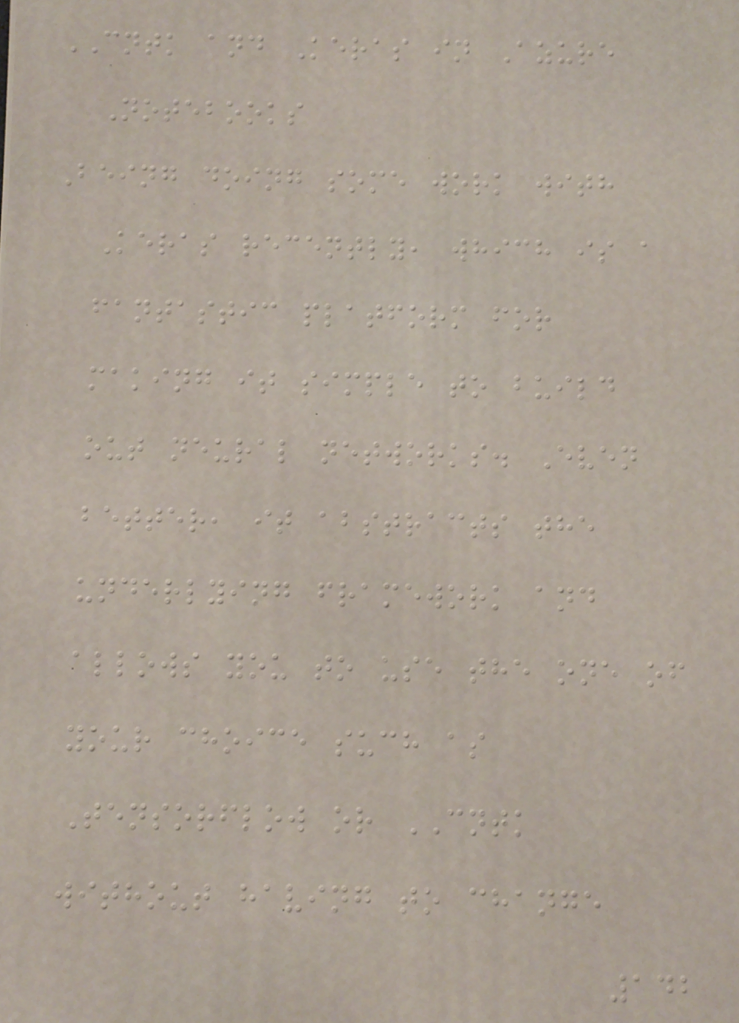CNTK and Keras in Azure
Notebooks
Being doing some work with
Keras recently, which is a
fantastic platform for
making it simple to build
out neural networks. Even
better, it abstracts the
underlying framework and
allows you to use the one of
your choice such as
Tensorflow or CNTK
without having to change
142
